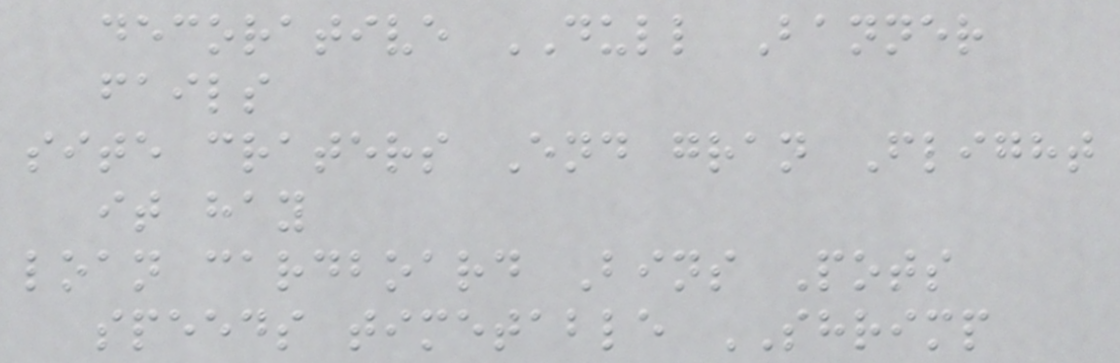decorative DULL Banner
fails
site craters End gran Flight
it hay
loan cardboard Bins Pots
speeds timetable SHRIMP
